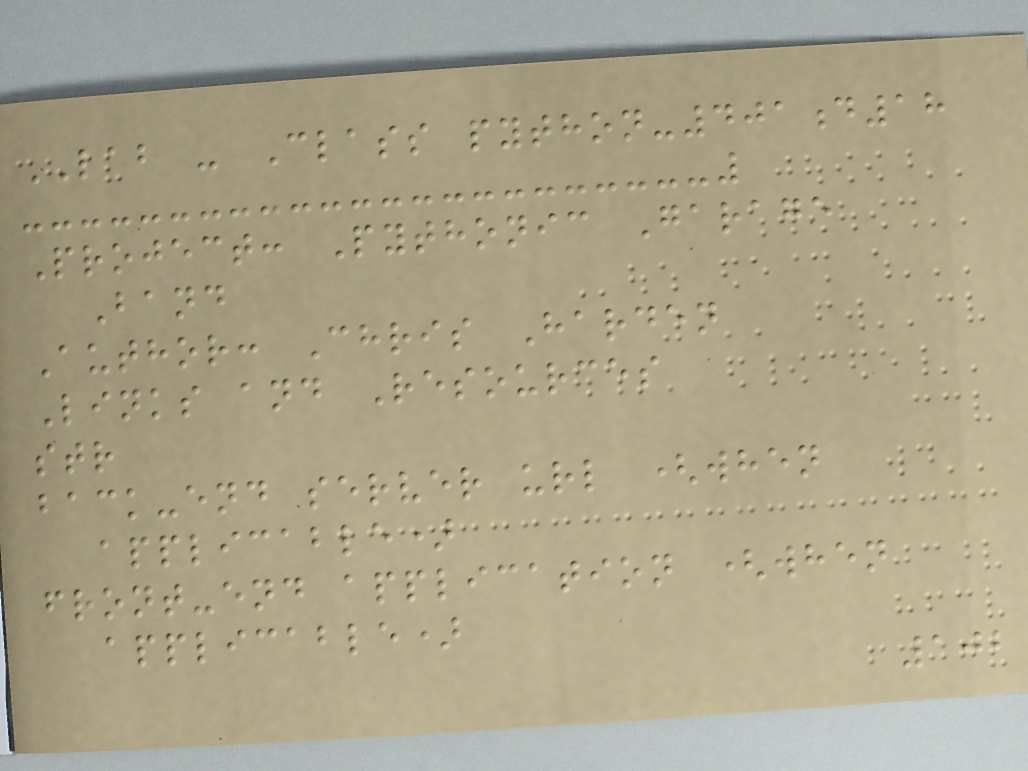LAB - Class python-401d18
Project: Pythonic Garage
Band
Author: Chris Harden
Links and Resources
str
back-end server url (when
applicable)
front-end application (when
applicable)
102
